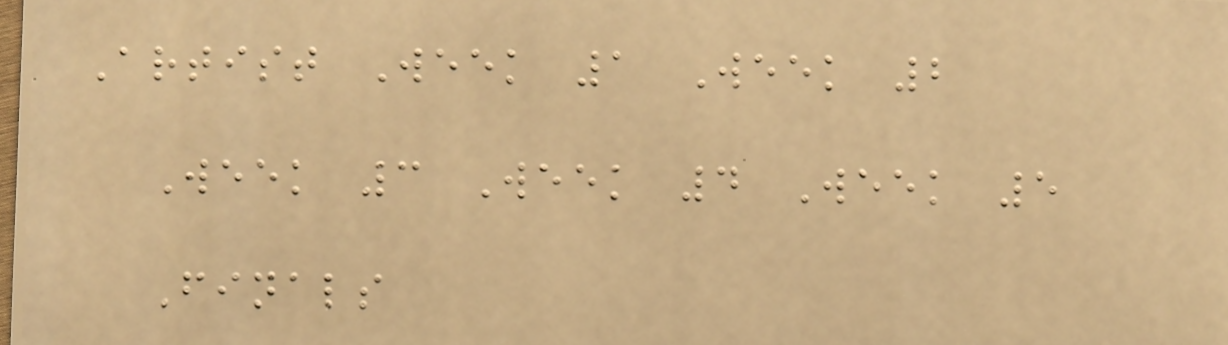Artist Week 1 Week 2
Week 3 Week 4 Week 5
Finals
